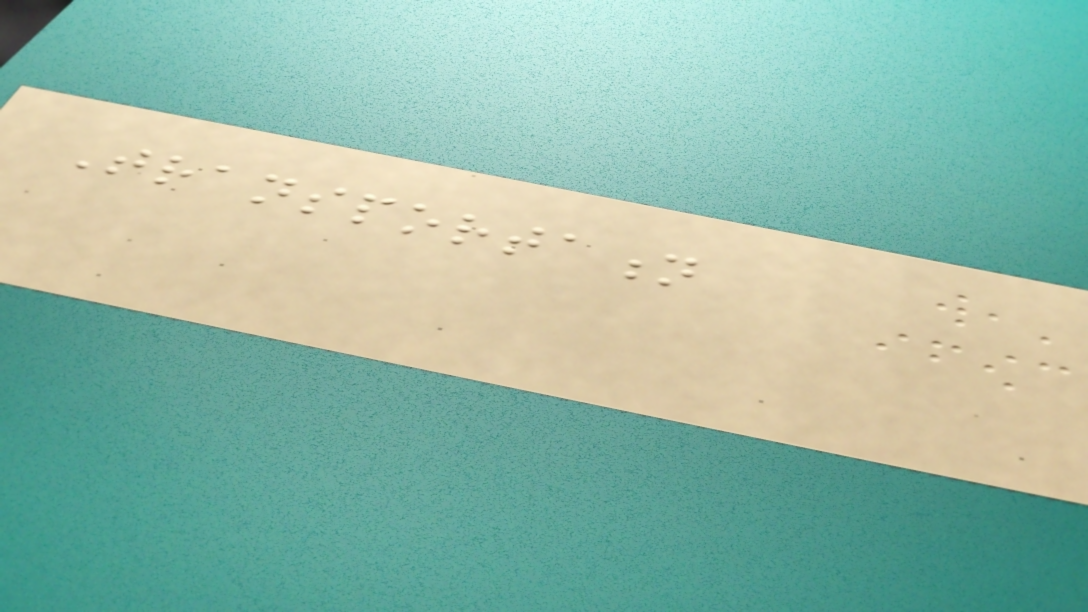Transportation
